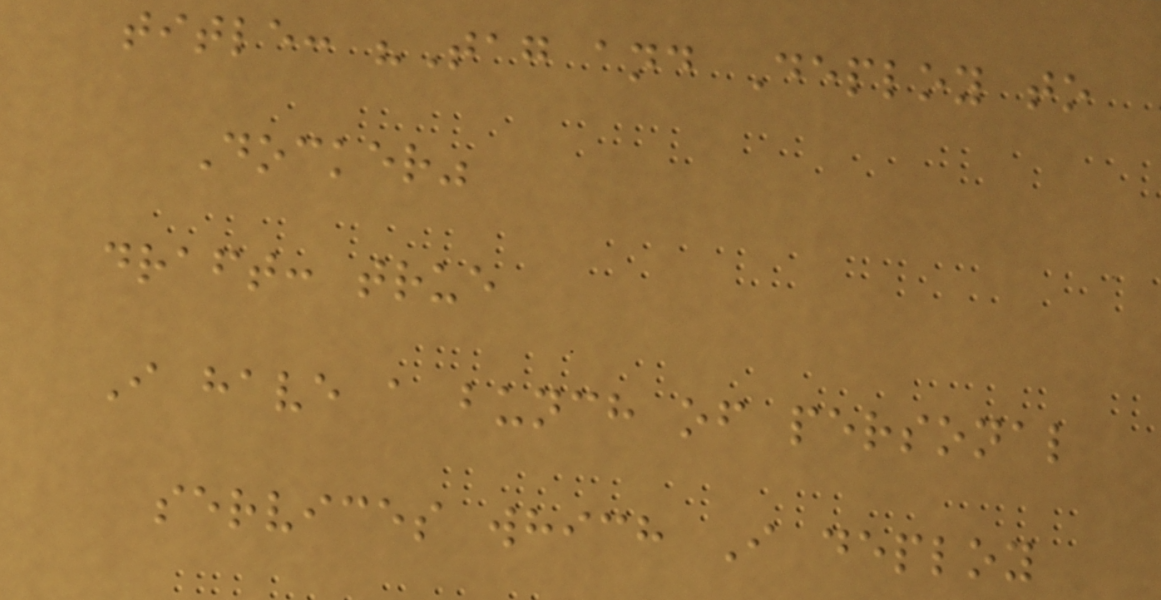title: "Tag and Deploy to
Docker"
draft: true
I have a bunch of personal
services which I deploy
